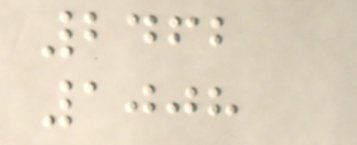2462
1008
